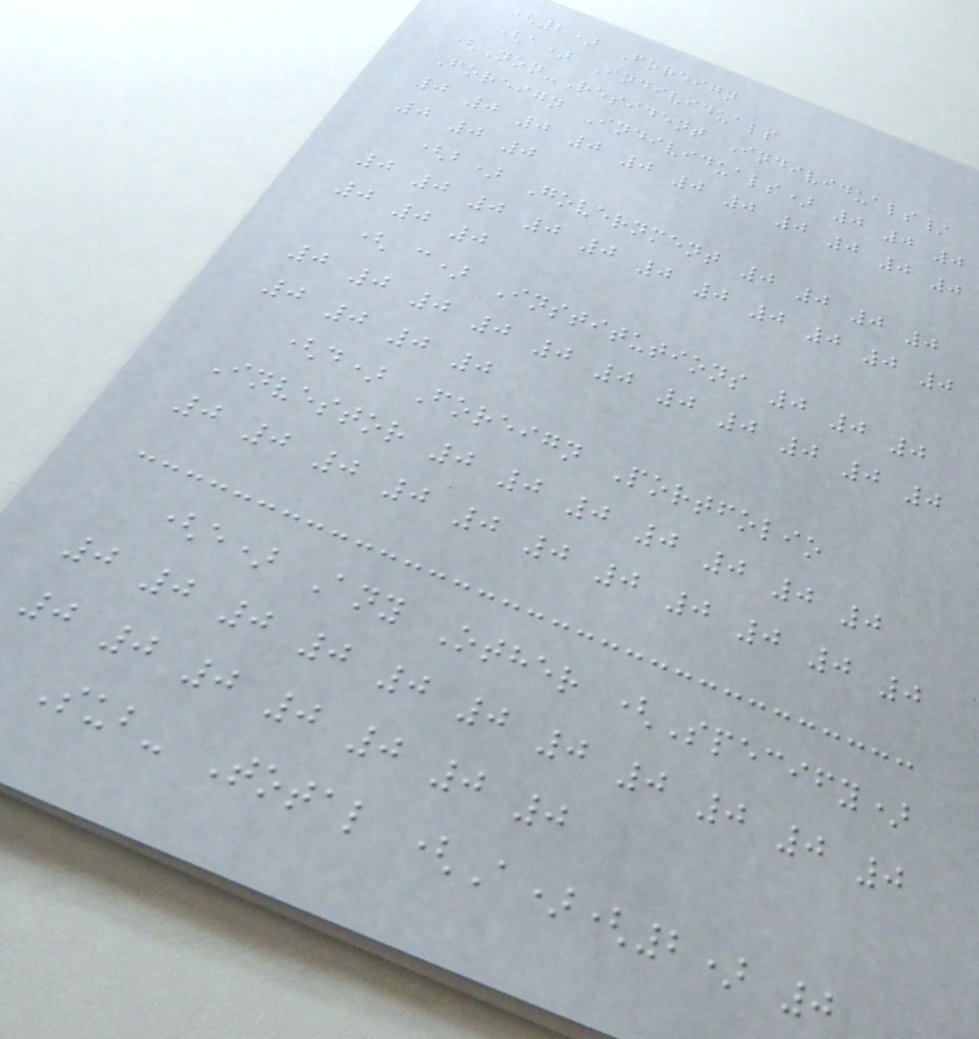(2) Foreign
(a) Individuals
(Non-Resident Individuals/
Foreign Individuals) 0 0 0
0 0 0 0 0 0 0 0 0 0 0
0 0 0
(b) Government 0 0 0 0
0 0 0 0 0 0 0 0 0 0 0
0 0 0
( c) Institutions 0 0 0
0 0 0 0 0 0 0 0 0 0 0
0 0 0 0
(d) Foreign Portfolio
Investor 0 0 0 0 0 0 0
0 0 0 0 0 0 0 0 0 0 0
(e) Any Other (Specify)
0 0 0 0 0 0 0 0 0 0 0
0 0 0 0 0 0 0
Sub- Total (A)(2) 0
